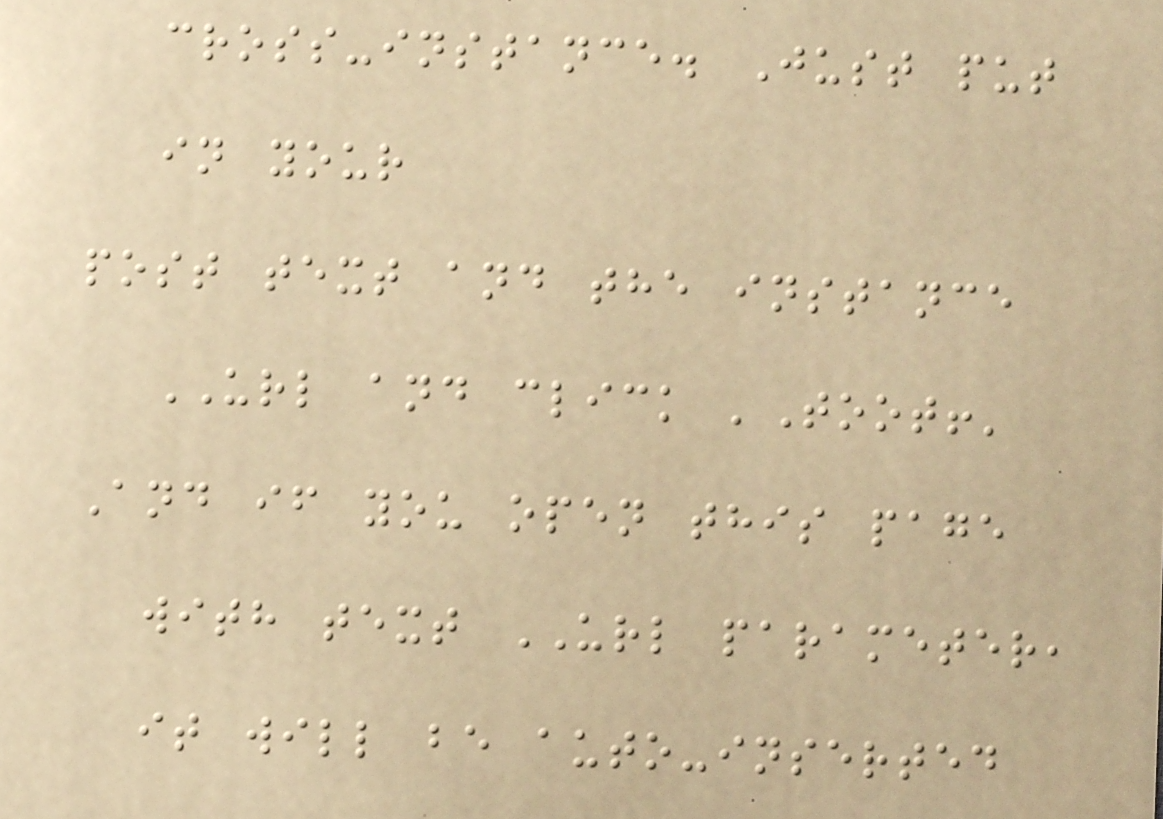cross-instance. Just put
in your
post text and the instance
URL and click 'Toot!'
And if you open this page
with text URL parameter,
it will be auto-inserted
